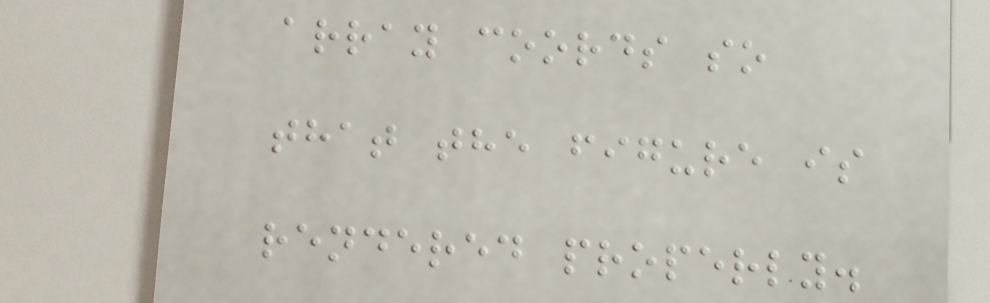array coords so
that the figure is
rendered properly.
